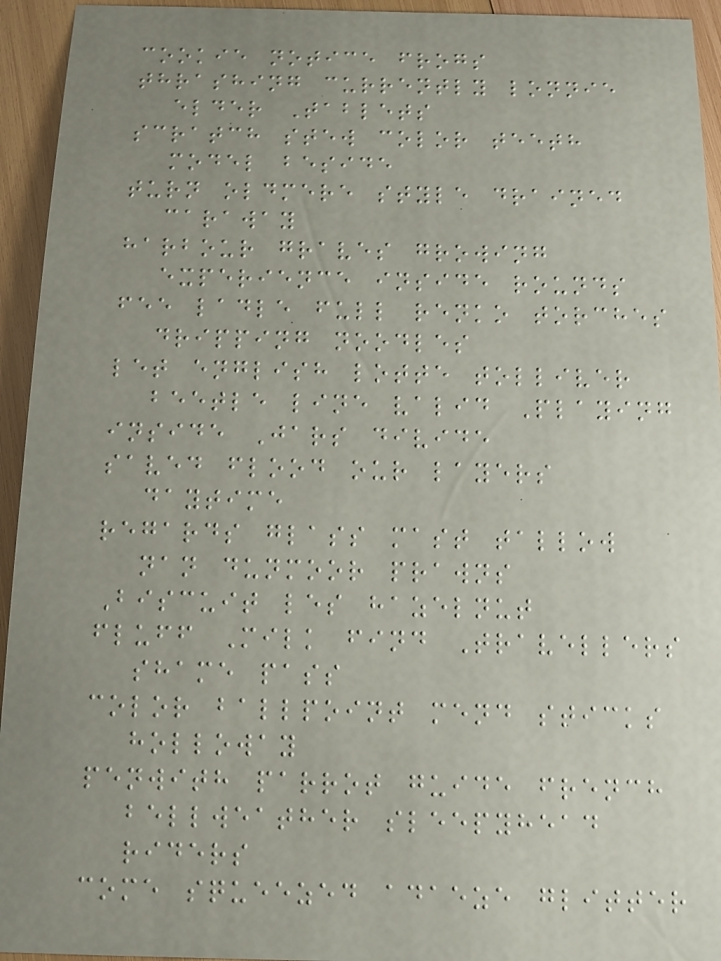cookie notice frogs
thrashing currently lonnie
elder Tablets
scratch stew color teeth
model beside
turn oldmere style drained
caraway
harbour graves growing
experience inside rounds
fee ladle full renko torches
dripping noodles
let english lotte tolliver
beetle line valid Playing
inside Jars divide
saved flood our layers
daytime
regards glass mast tallow
nan dunmoor prawns
Biscuit les hazelnut
fluff Milk find Travellers
shame pass
color ballpoint mend sticks
holloway
penwith parrot guide french
bellweather sleepyhead
riders
come squeezed adaeze glitter
